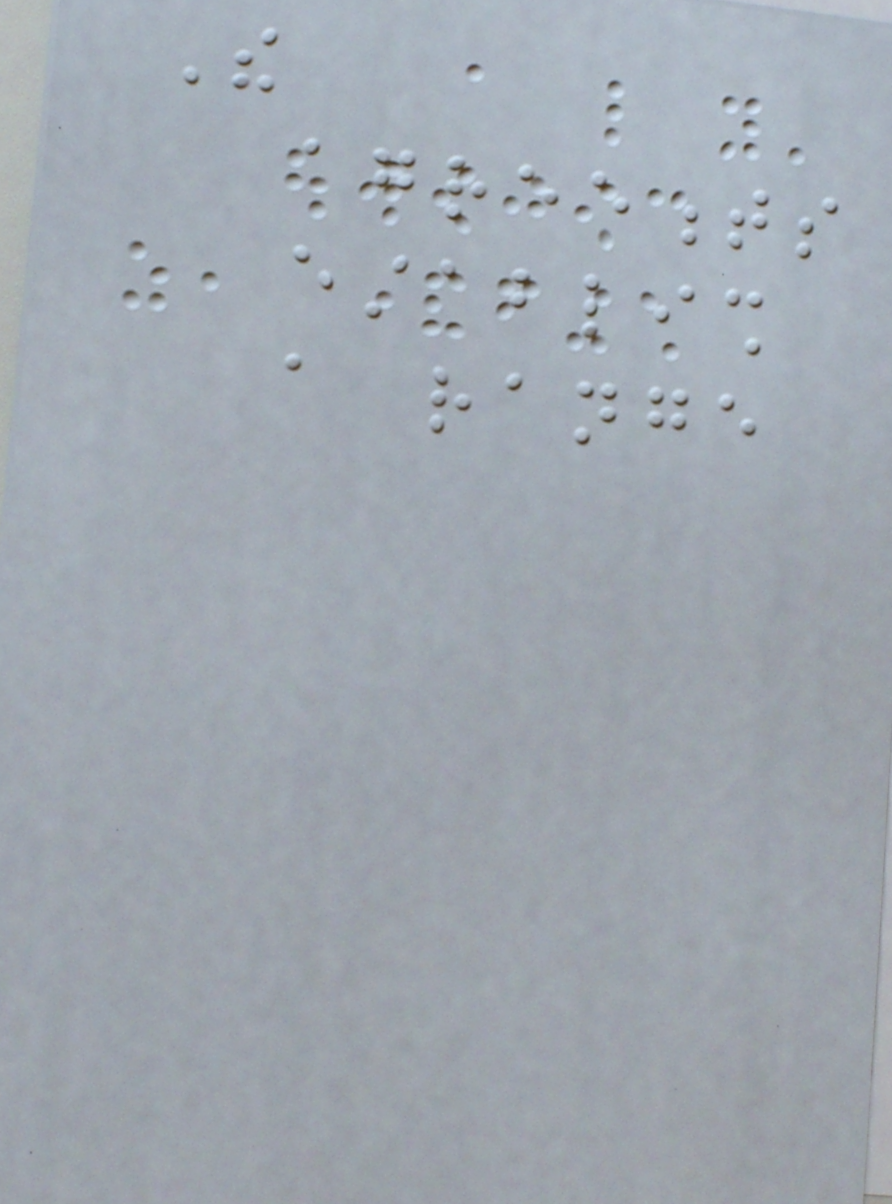The
agreements
establish
a range
